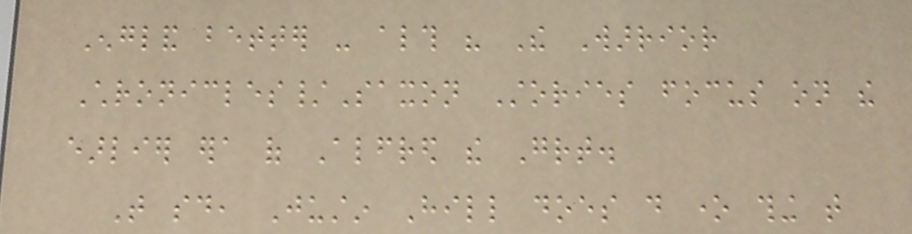England better - although his The Warrior
Chronicles/Saxon Stories focus on the
earlier era of Alfred the Great.
That said, Justin Hill does do one thing that
